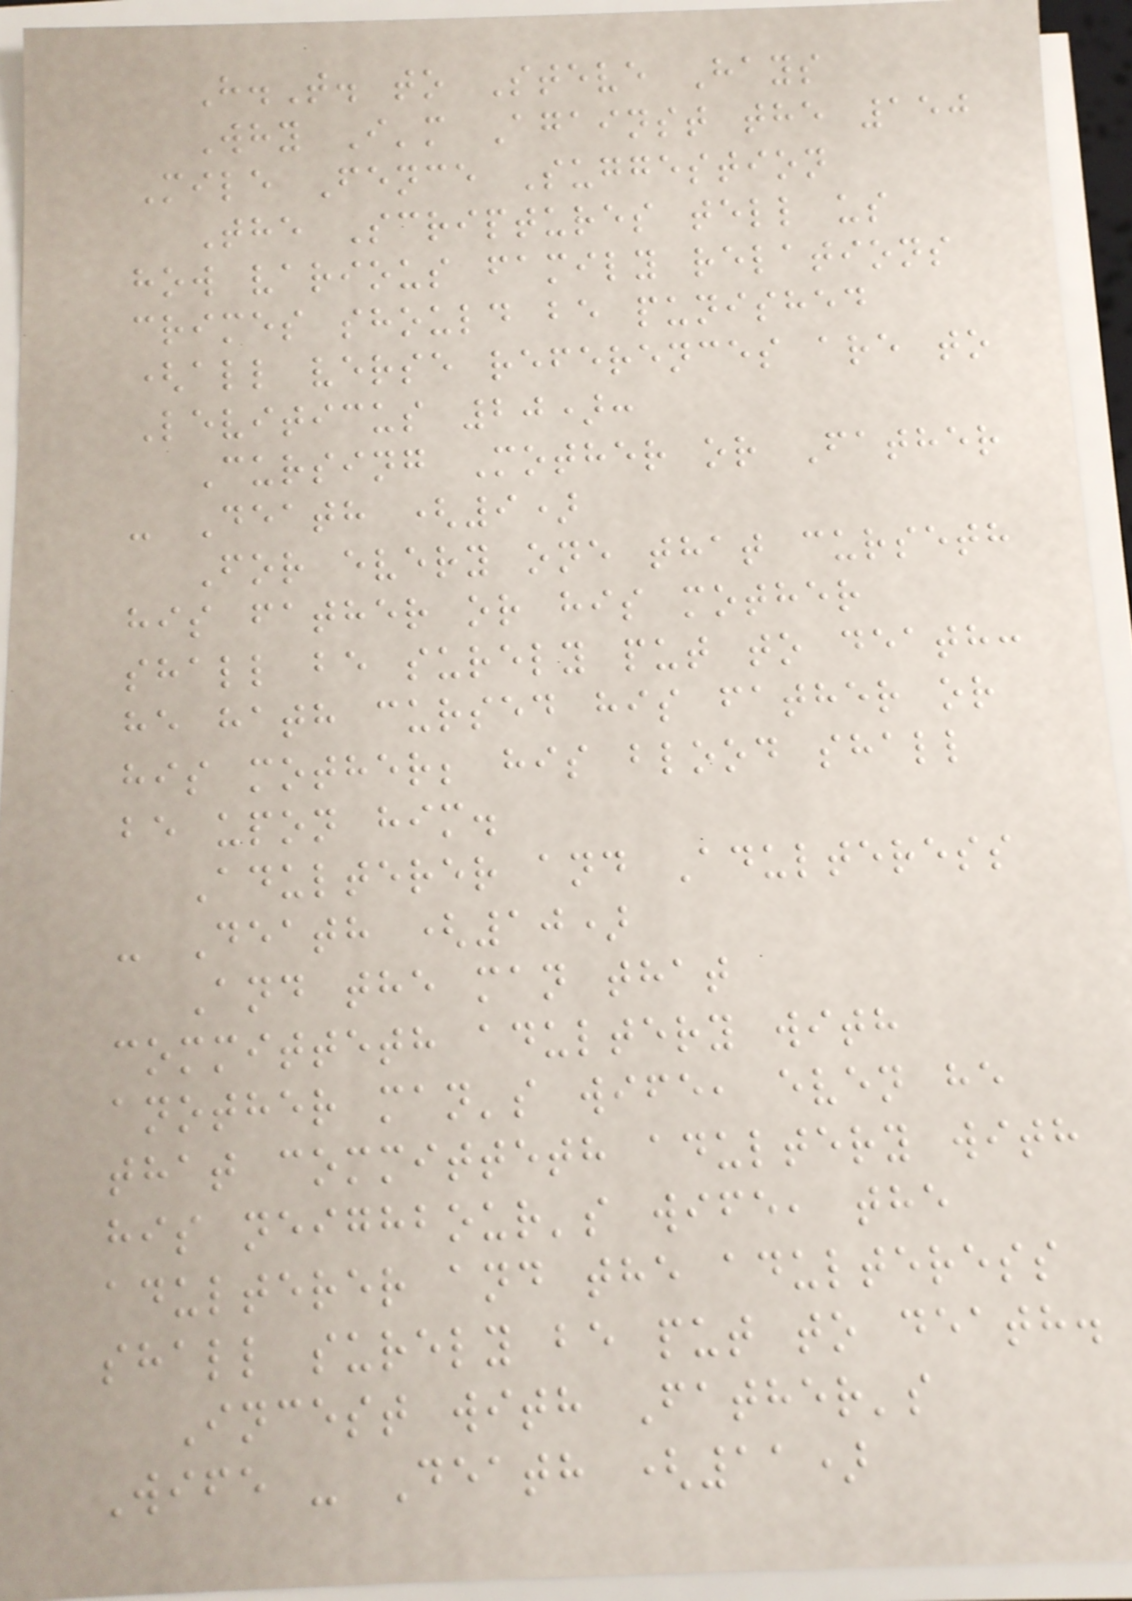H.T. to Steve Hays
Why I'm Against the 150
Mile Fence Suggestion
The Scriptures tell us
how various family relations
crimes should be punished
(all verse references are to
Leviticus 20):
Cursing Mother or Father
- Death (9)
For every one that curseth
his father or his mother
shall be surely put to death:
he hath cursed his father or
his mother; his blood shall
be upon him.
Adulterer and Adulteress
- Death (10)
And the man that
committeth adultery with
another man's wife, even he
that committeth adultery with
his neighbour's wife, the
adulterer and the adulteress
shall surely be put to death.
Incest with Father's
Wife - Death (11)
